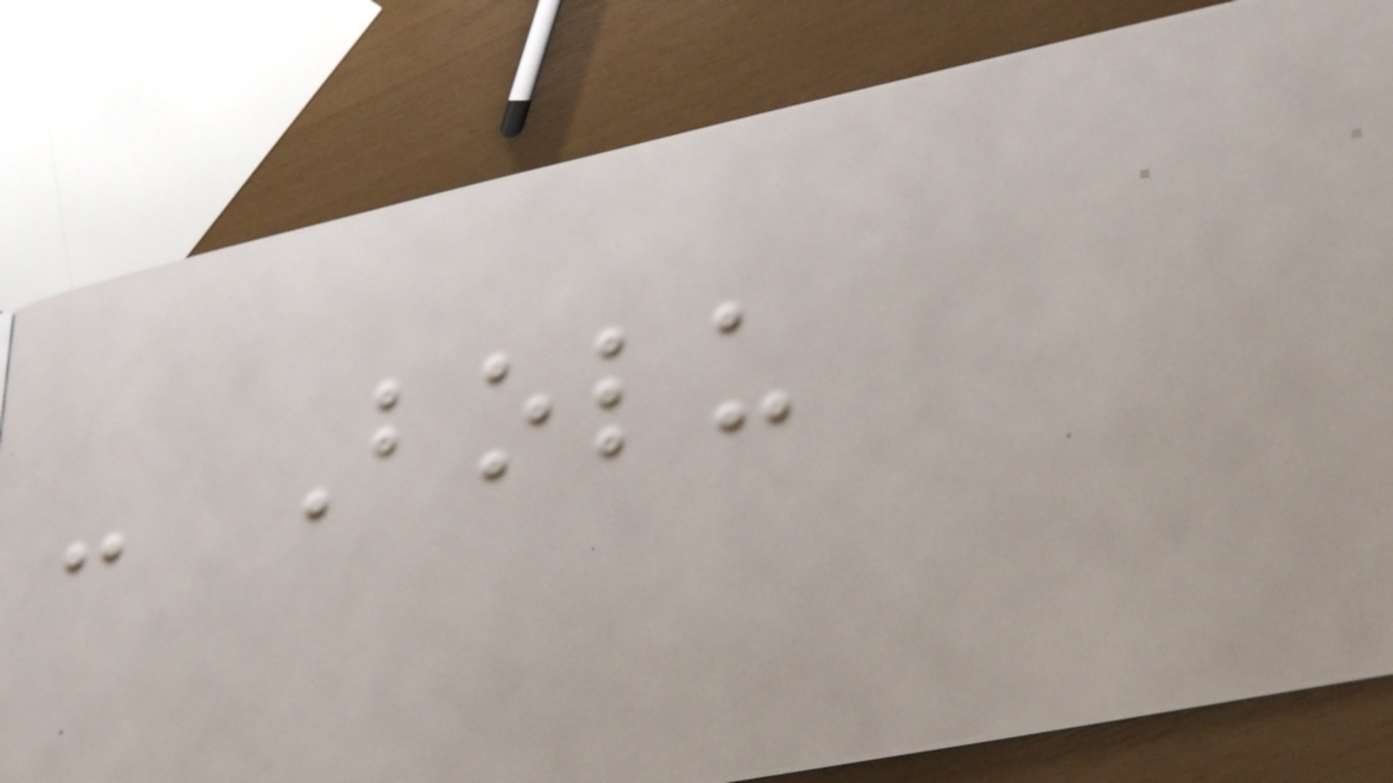- Bolu
